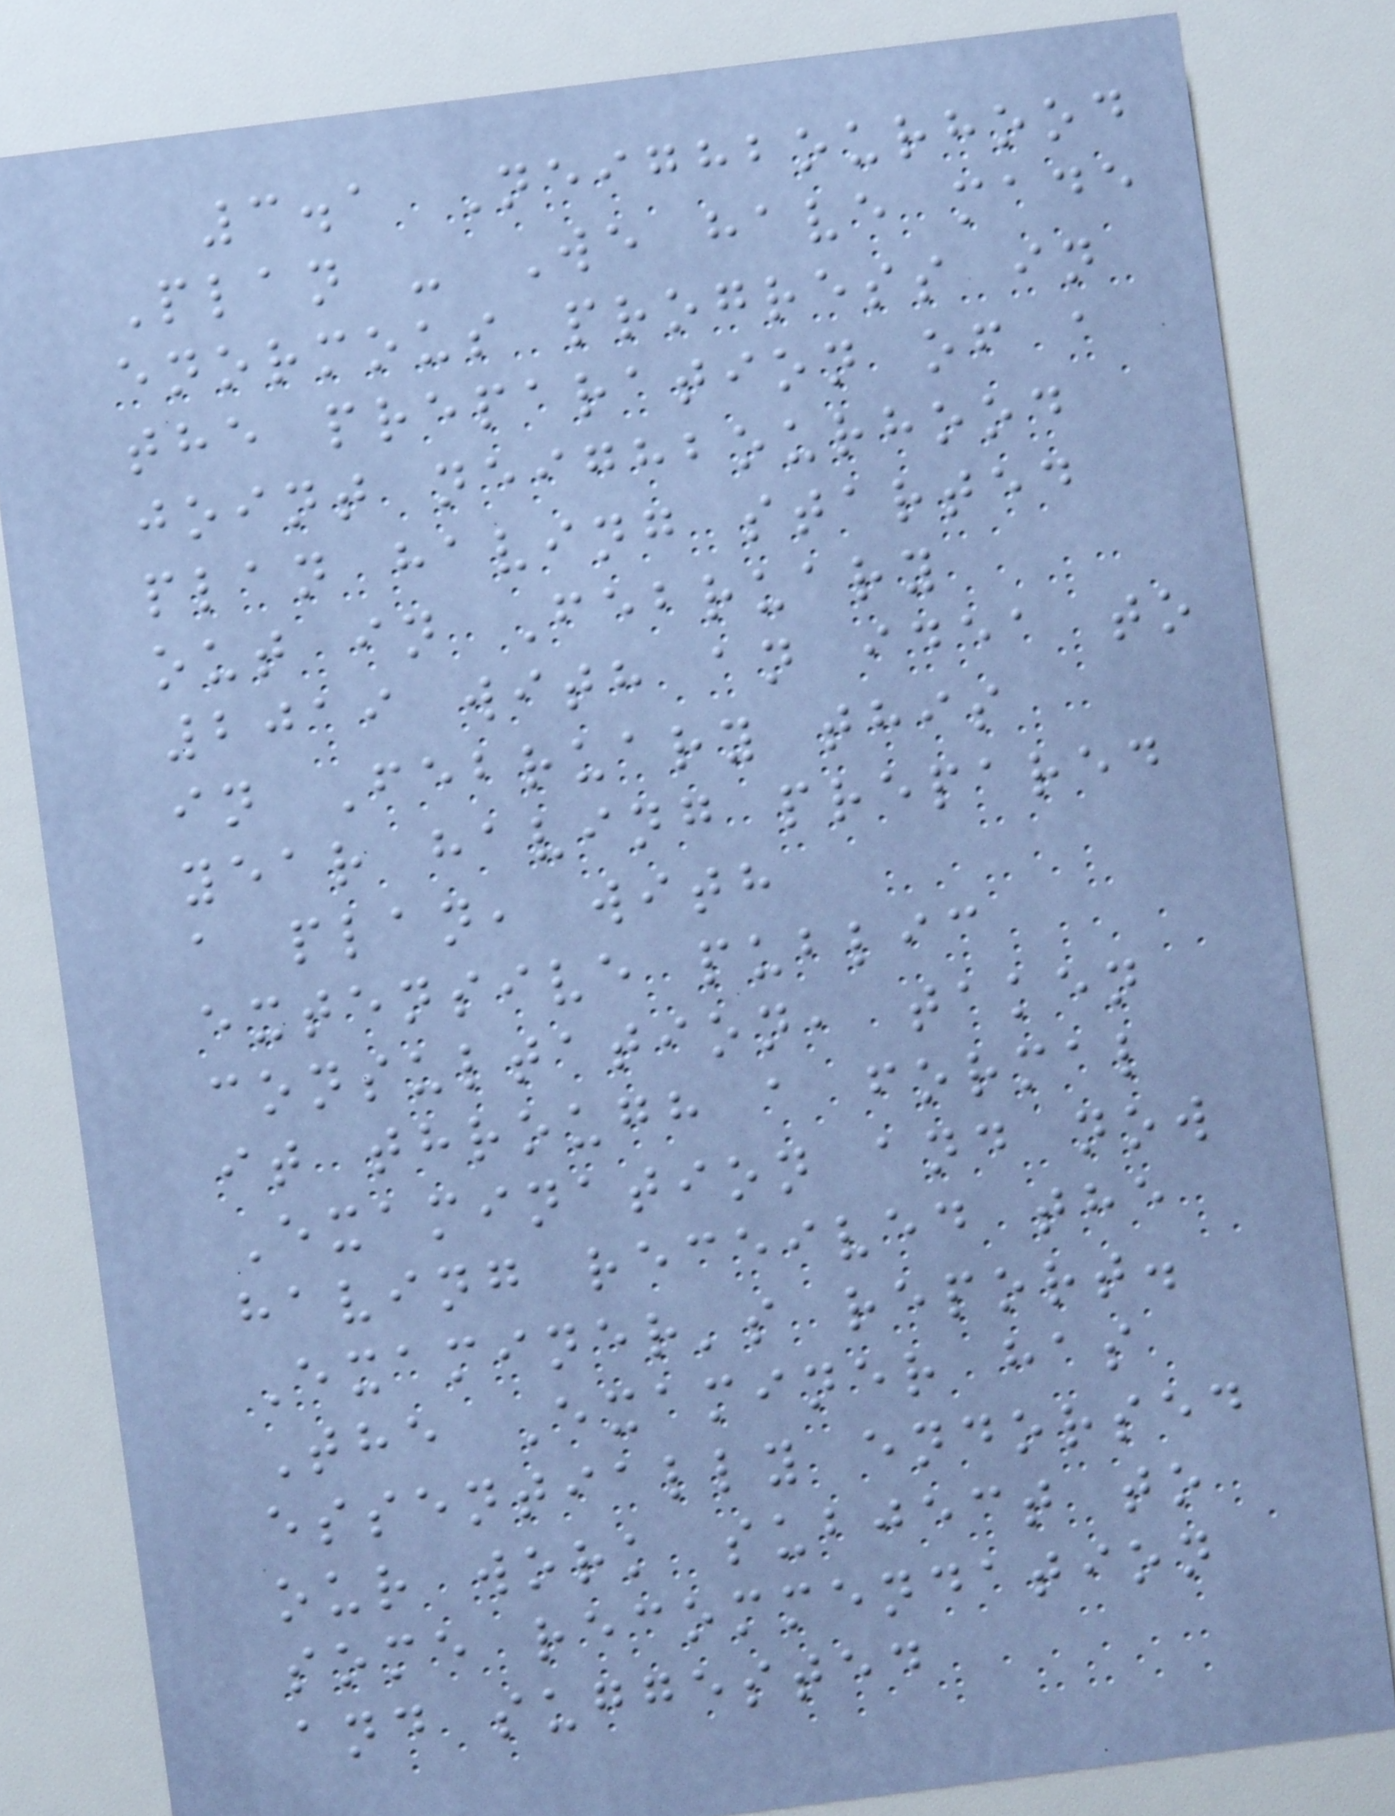3.1 Neighbourhood
Plan - We have made
enormous progress in
the preparation of a
joint neighbourhood
plan having started
out in February
2019 with an idea to
in February this
year having prepared
a plan, with
extensive public
consultation, taken
it through a formal
Examination and now
having received the
Examiner's report.
The Examiner has
essentially endorsed
our work subject to
some recommendation
and suggested
